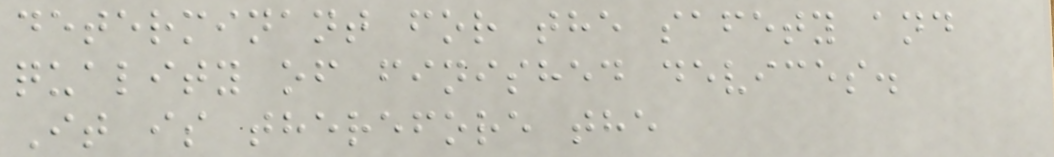determinant for the safety and
quality of finished devices.
It is therefore the
